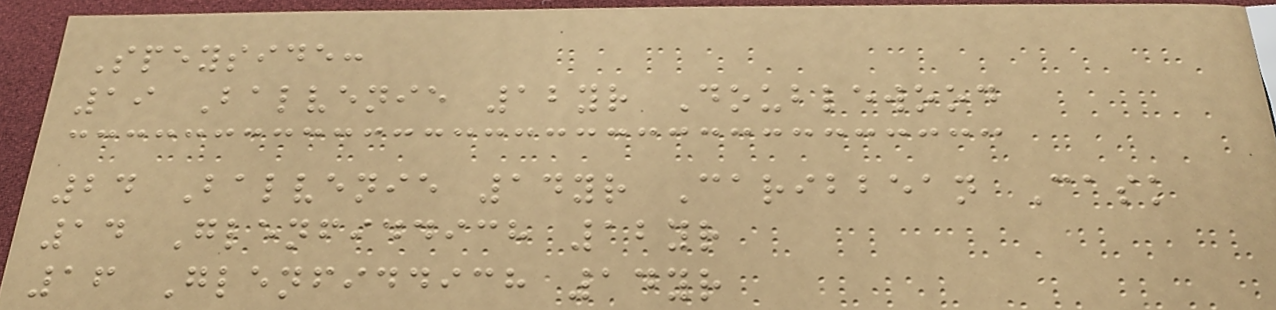Speyside:
19 Balvenie 12yr Doublewood
24 Balvenie 14yr Caribbean Cask
14 Glenfiddich 12yr
16 Glenfiddich 14yr
